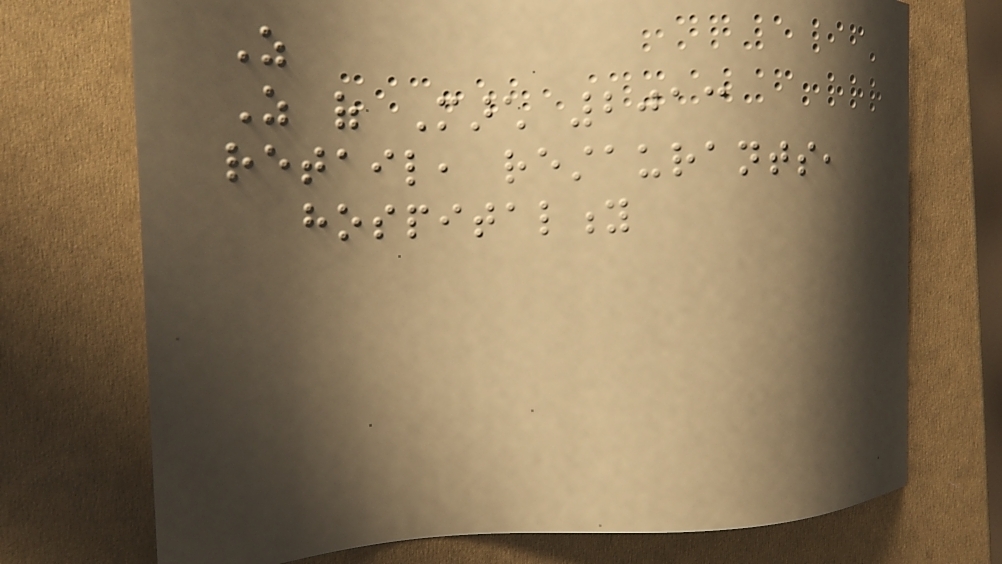As
As of March 2013
retail, restaurants,
hospitality
